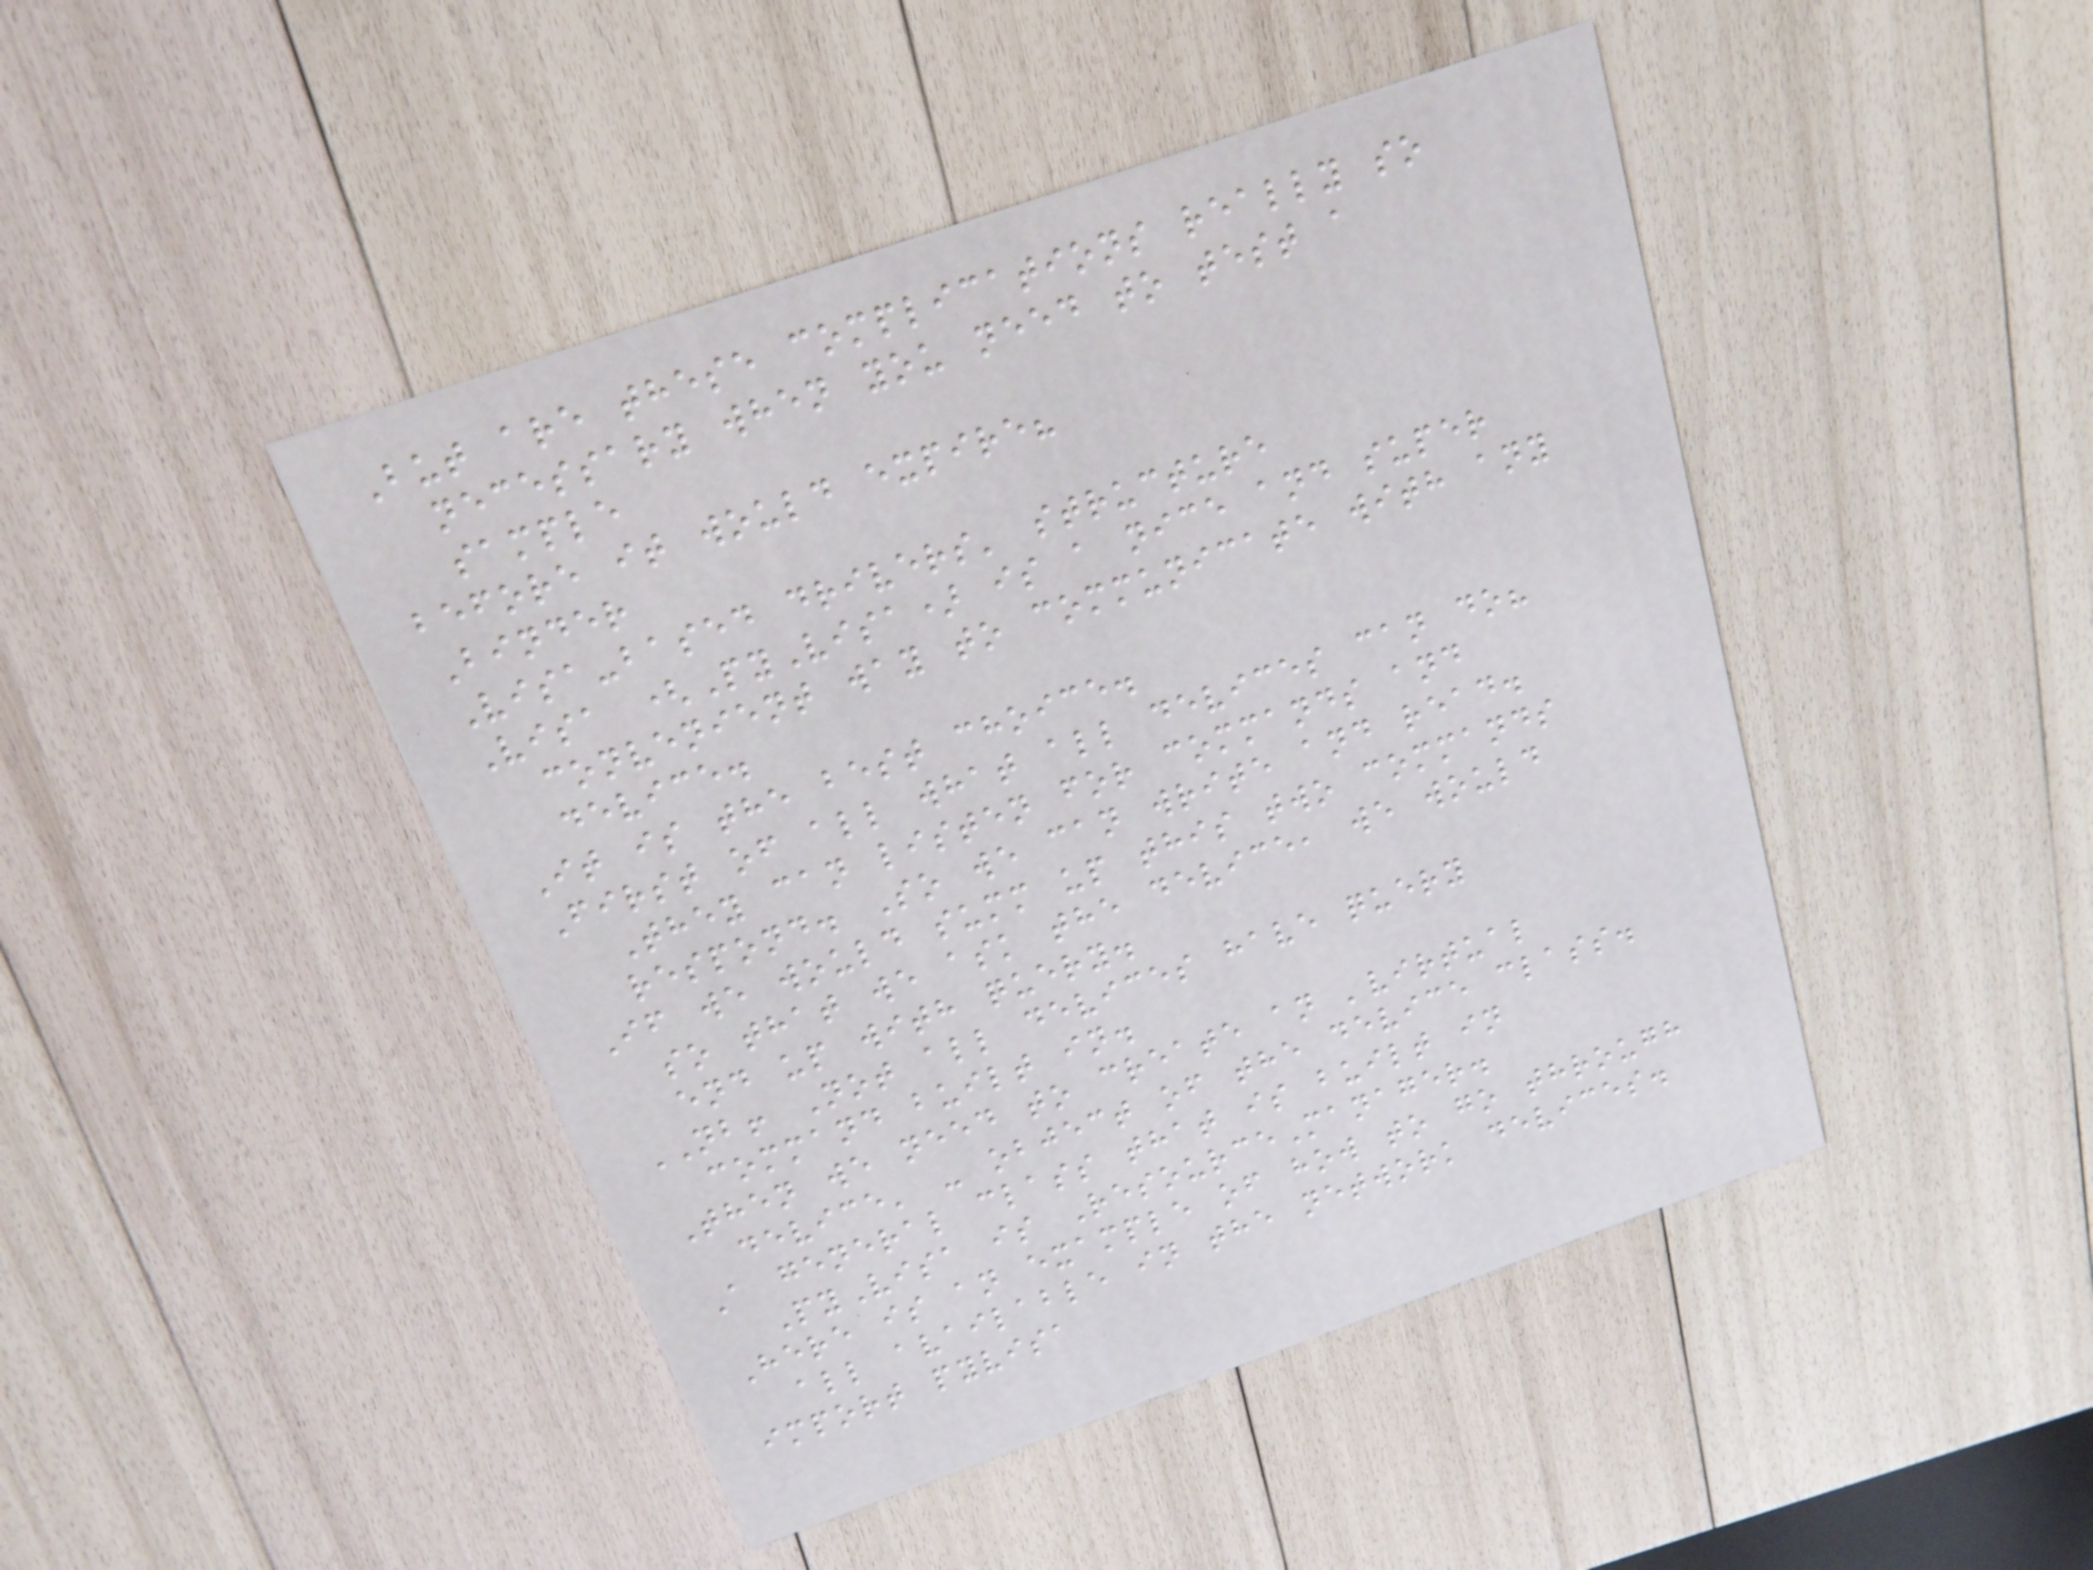But are these complications really so
necessary when you need to test a
sample
before it would expire?
Binder
Visa-based drivers' structure
Visa (PyVisa) is a nice and super
convenient way to communicate with any
device.
It is the best choice.
First of all what all devices can do?
They can listen for commands and
respond. So we can write and read.
If we would summ up this two commands
so that we ask the device, we would
end up with query.
NB! Not all devices have query
command built in.
Then we need to create an 'virtual
device' - object of the device class.
A general class that is built in
PyVisa is ResourceManager.
Here is an example of how to go through
all available in the network devices.
import pyvisa
